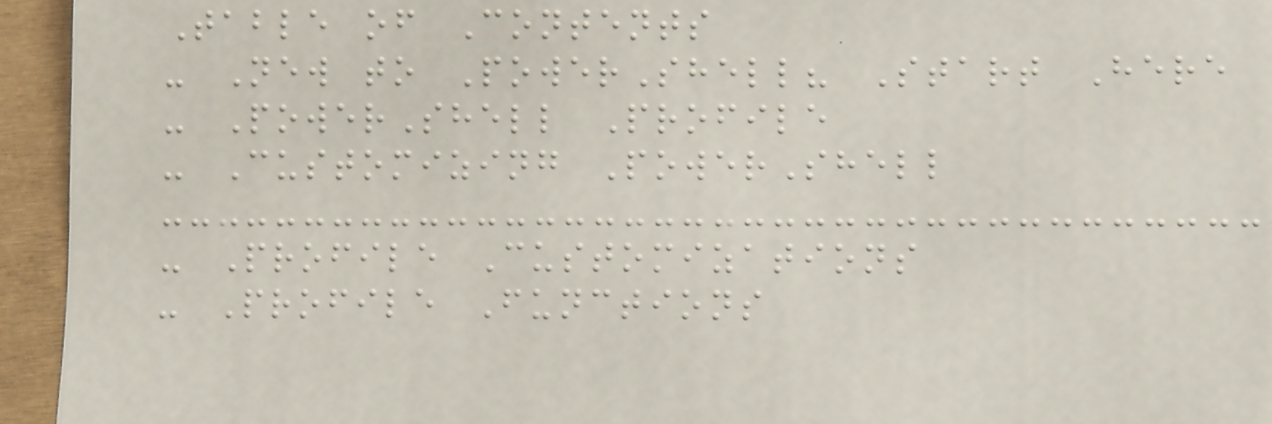Table of Contents
- New to PowerShell? Start Here
- PowerShell Profile
- Customizing PowerShell
- Profile Customizations
- Profile Functions
